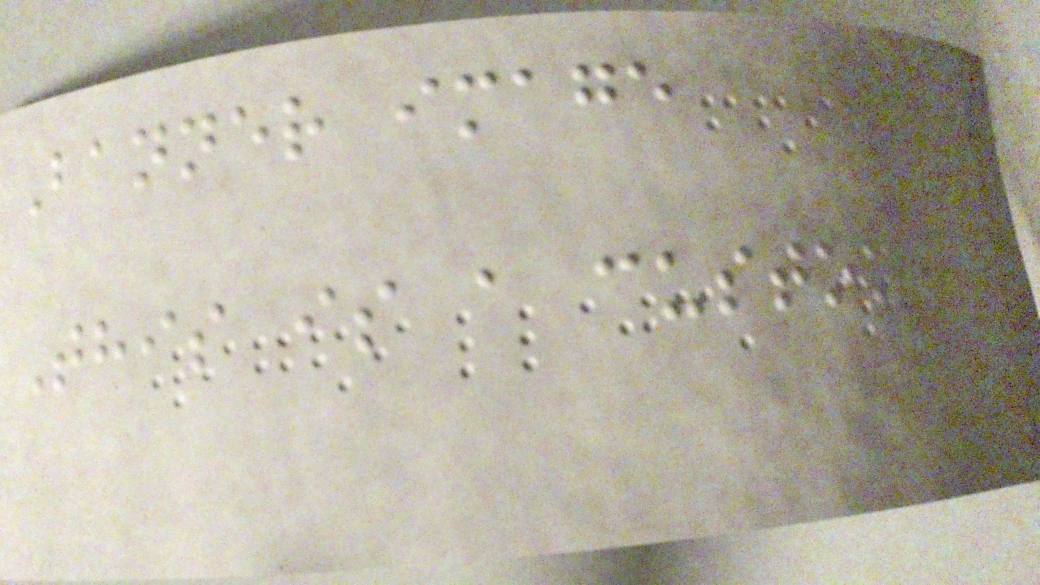Banner image
This is a custom
